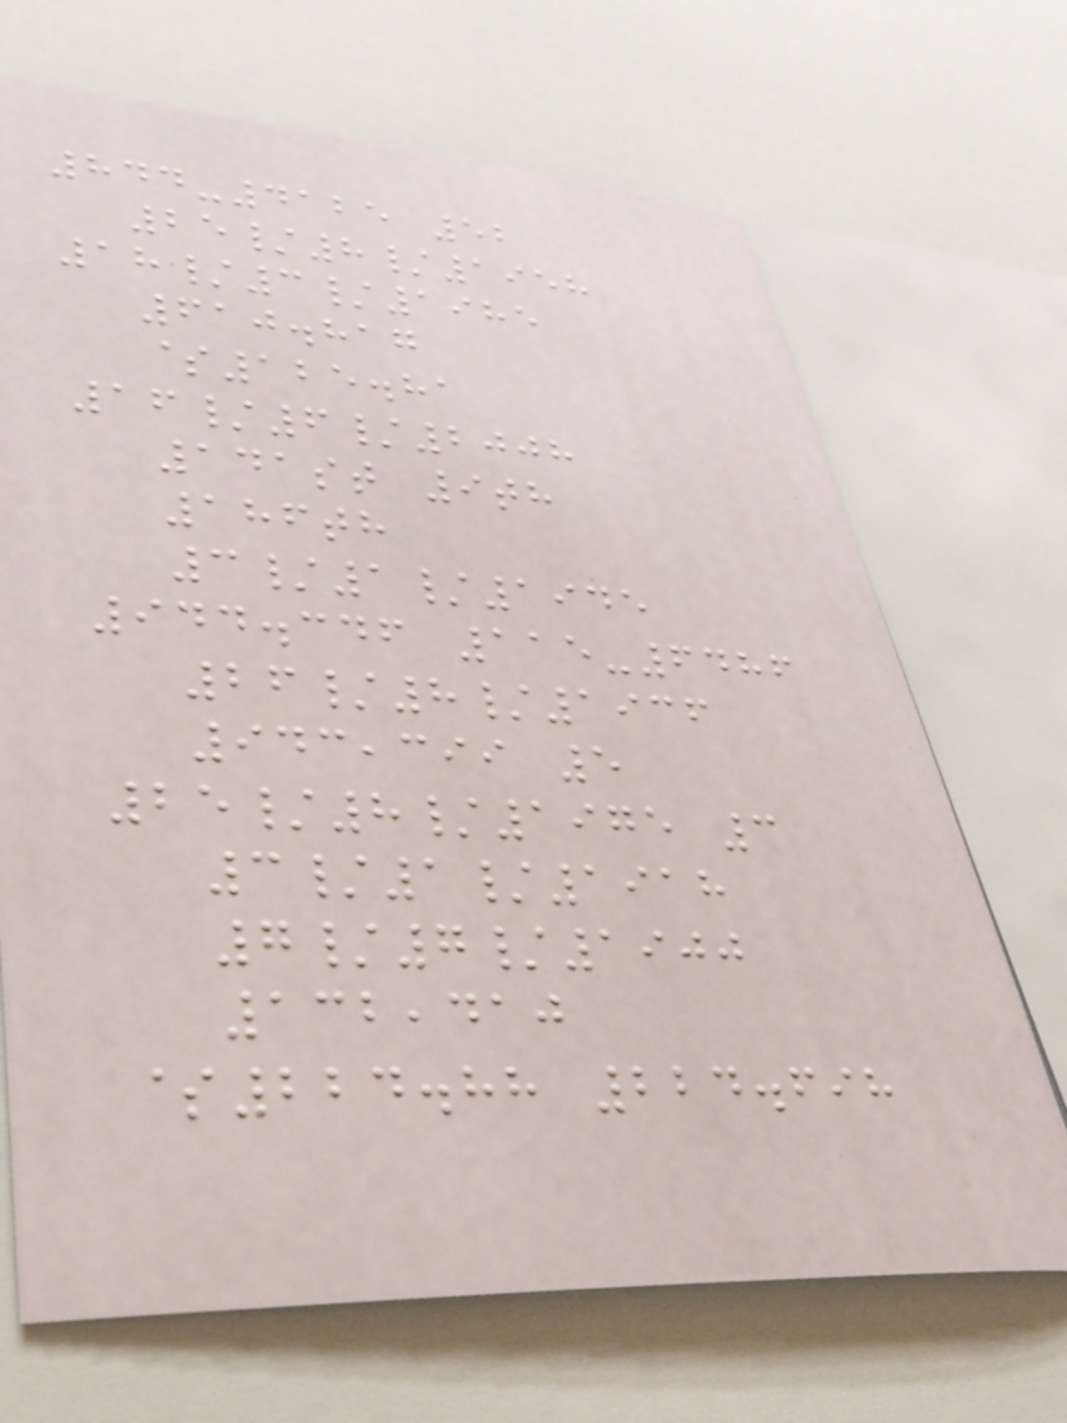844-4125 52
25/8/1958
18/3/1985
610.817
$125.81
16/6/2008
141st 9th
186th
3/1/1945
944.346 115-6486
26/8/1936
943,399 5
25/8/1975 3
3/1/1918
7/7/1900
132,410
$224.88 224.698
